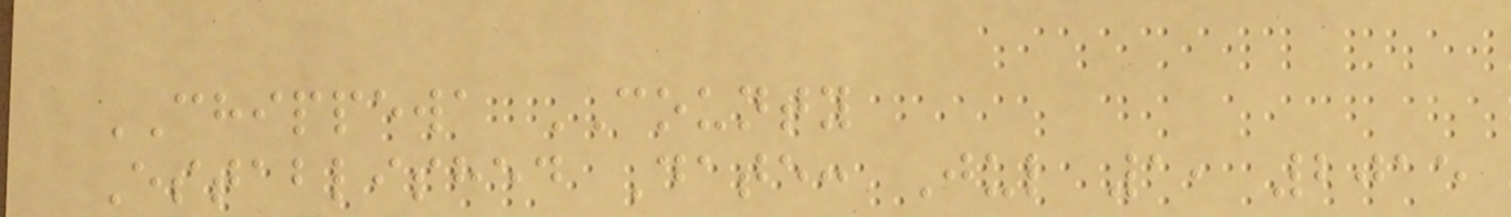CHIPPEWA COUNTY
Established Date: Jul 1, 2015
